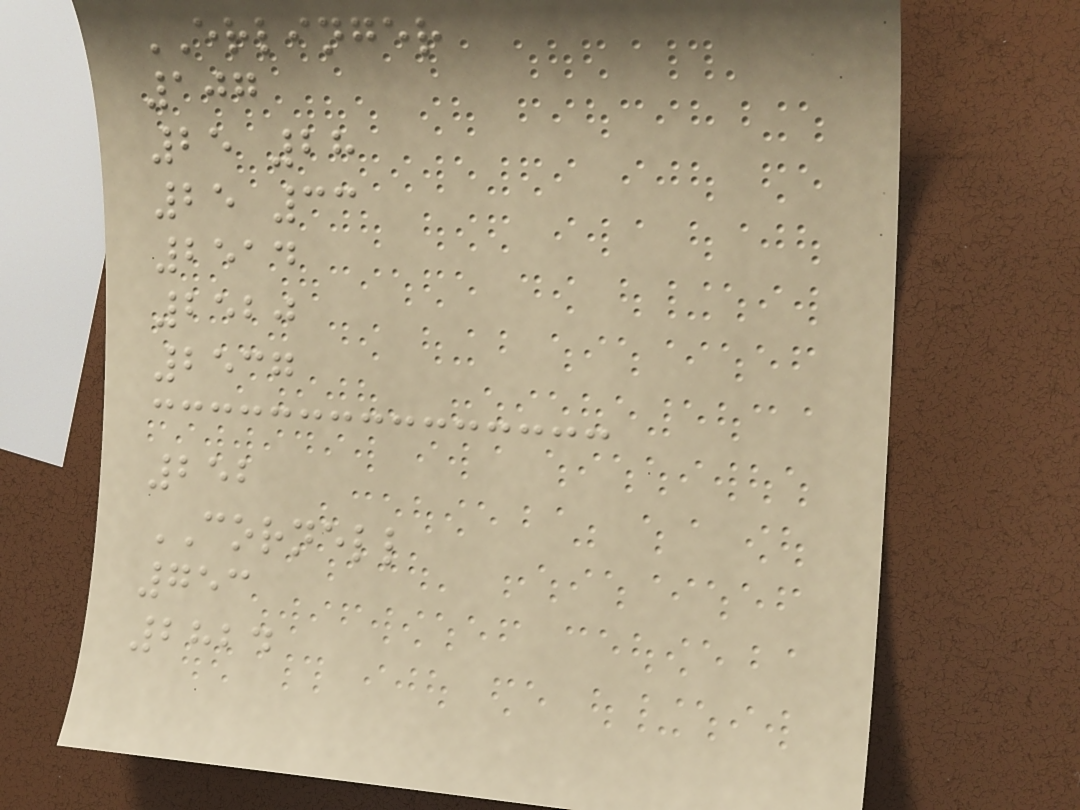ERLINGER
107
25 28
25 33
2514
2520
2537
252
CORNELL
753
2824
